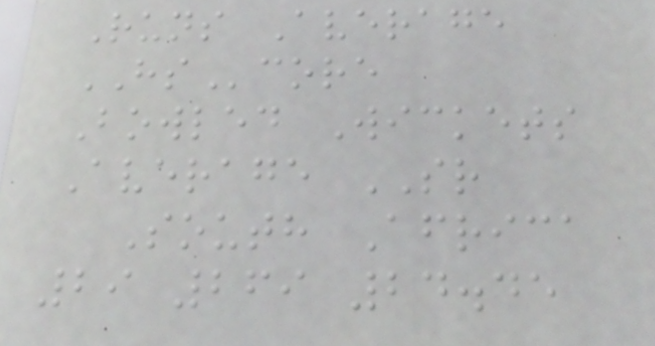Runs Average
HScore
Bowled Wickets
Average SR
South Africa
29 269 24.45
